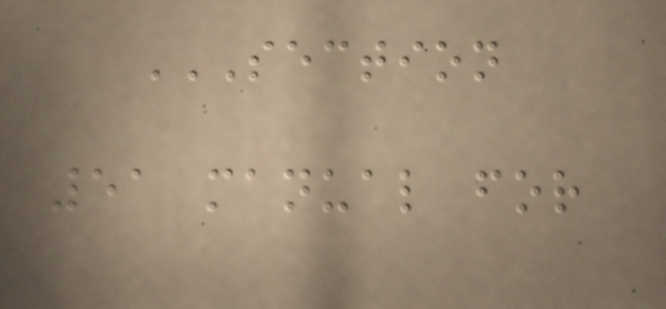SECTION
51 MANUAL FOR
